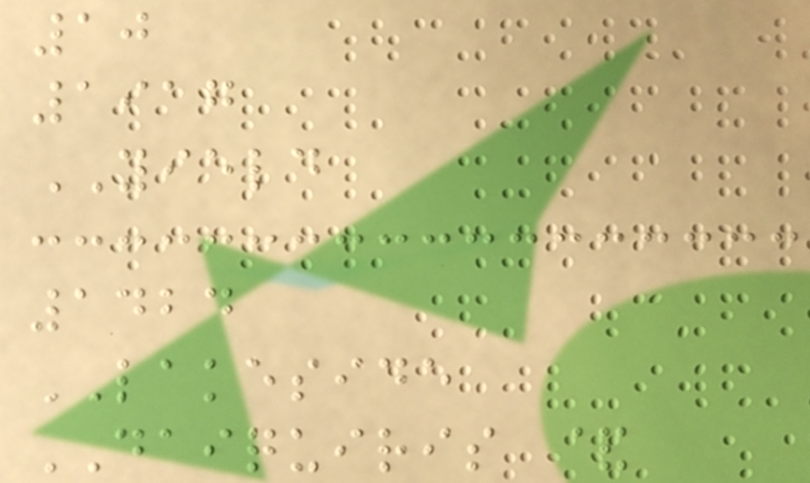10
1917
YIELD
1424
LAKESIDE
DAIQUIRIS &
